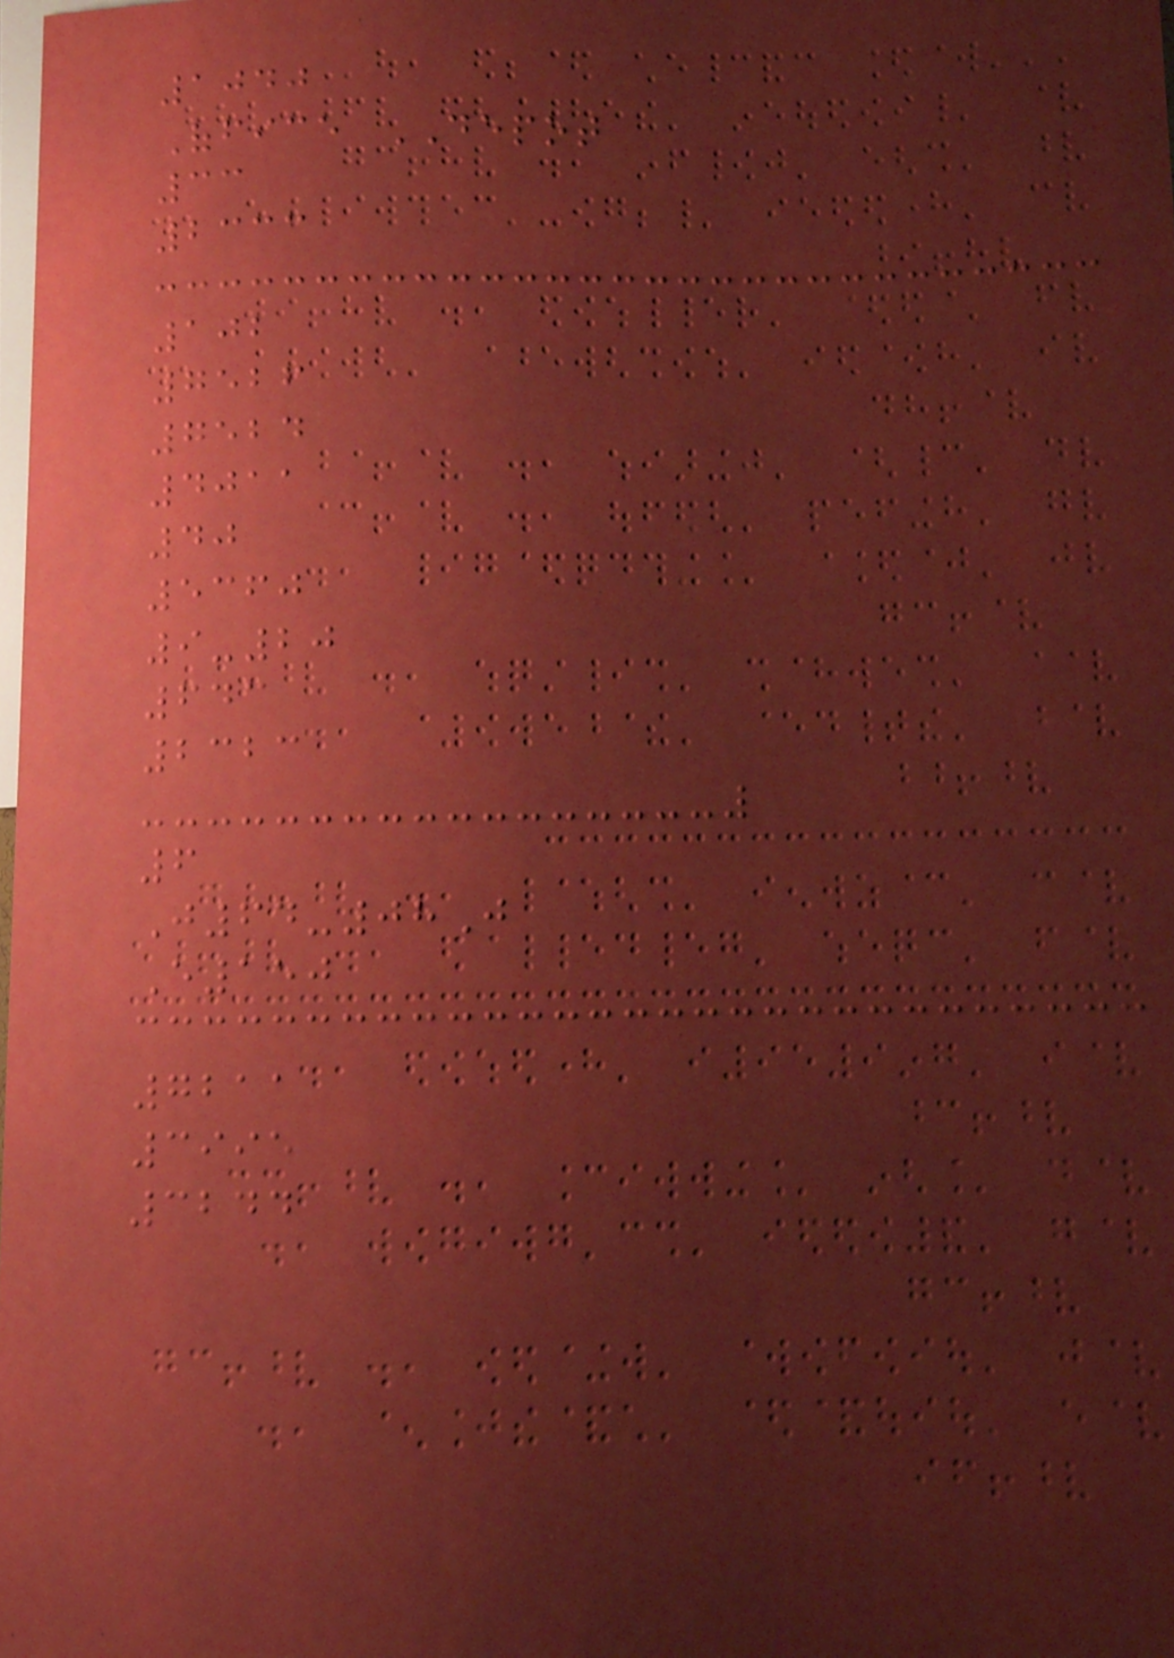1040
Office DEPOT
33
2333
102
7526
7524
4011
40
5360
9-20
643
2323
6
J64-08J
E150
7211
3995
3244
